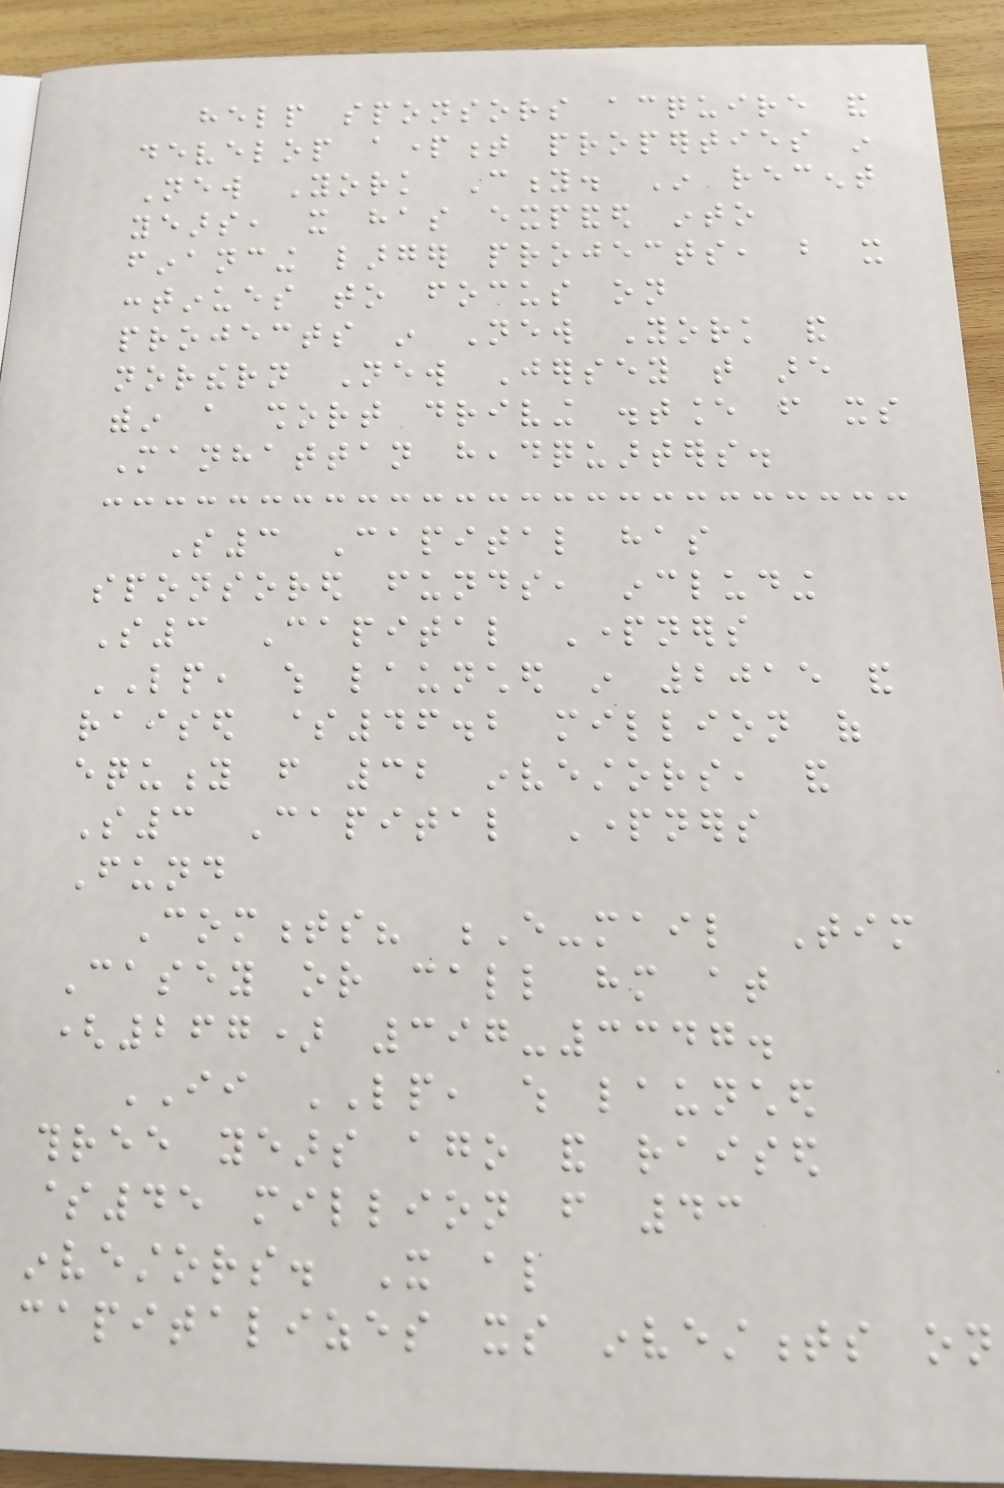help sponsors acquire and
develop apartment properties in
New York City. In recent
years, it has expanded into
financing larger projects, but it
continues to focus on
projects in New York and
northern New Jersey that are
within a short driving distance from its
Manhattan headquarters.
S3 Capital has
sponsored funds, including
S3 Capital Partners
LP, which launched in 2015 and
raised $46.2 million of
equity from 32 investors, and
S3 Capital Partners
Fund
Comments? E-mail Tim
Casey or call him at
(267) 397-3347.
II LP, which launched
three years ago and raised
$45 million from 43
investors. It also
capitalizes its investments on
